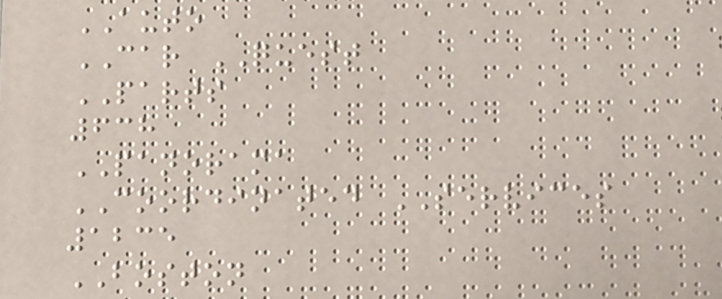AUTO
CAR QUEST
PARTS
638
PANORAMA
COORDINATED SERVICES
1235
BOSTON
